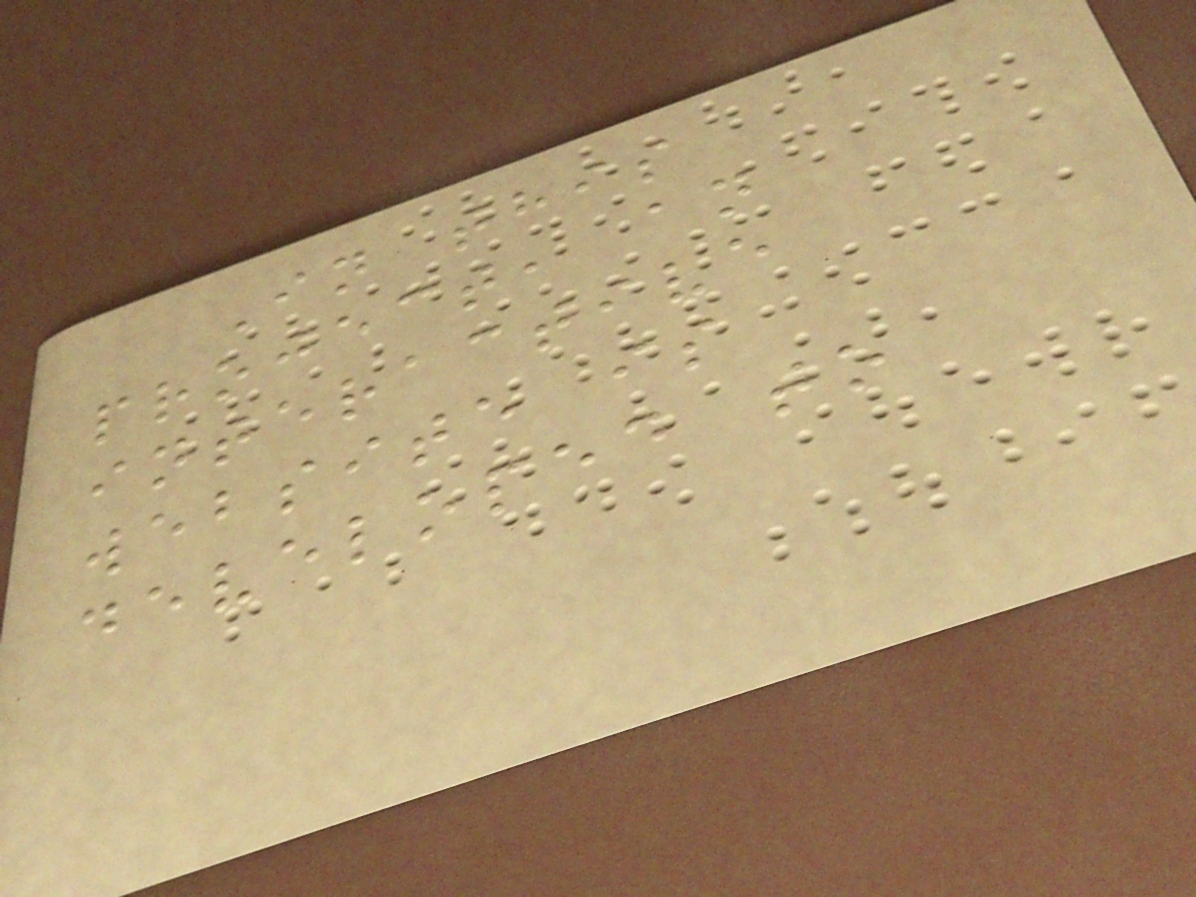In this
project, an
interactive
website is
developed to
